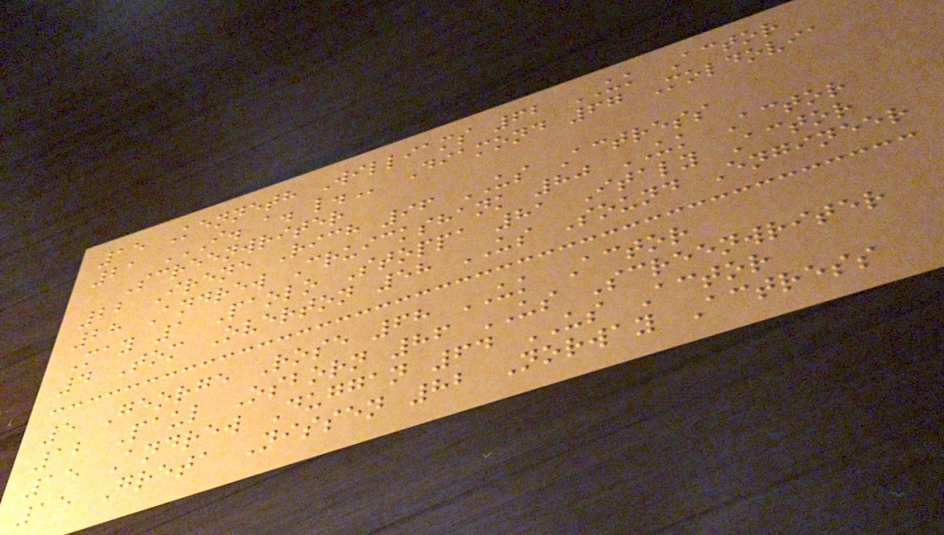15 Kenneth Williams 62 UK Actor
21 I. A. L. Diamond 67 Moldovia
Screenwriter
22 Irene Rich 96 US Actress
28 Andrew Cruickshank 80 UK Actor
May 1 Paolo Stoppa 81 Italy Actor
4 Tom Overton 58 US Sound Engineer
5 George Rose 68 UK Actor
12 Paul Osborn 86 US Screenwriter
15 Andrew Duggan 64 US Actor
15 Greta Nissen 82 Norway Actress
